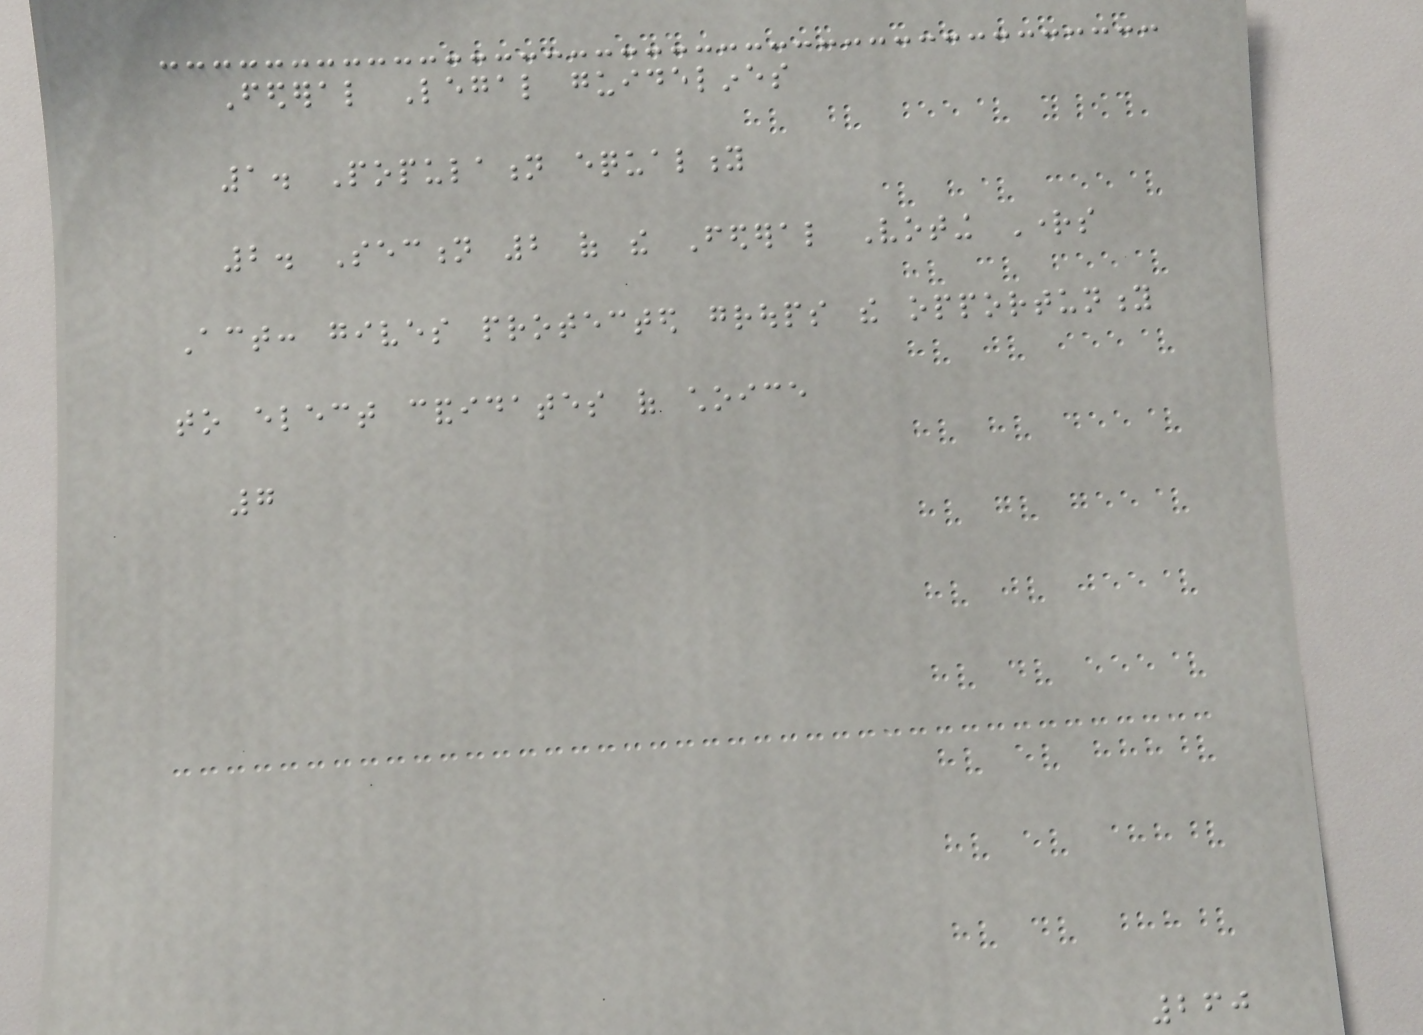Federal Legal guidelines
1. Population equality
2. Section 2 of the Federal Voting Rights
Act: gives protected groups the opportunity
to elect candidates of choice
7
260
